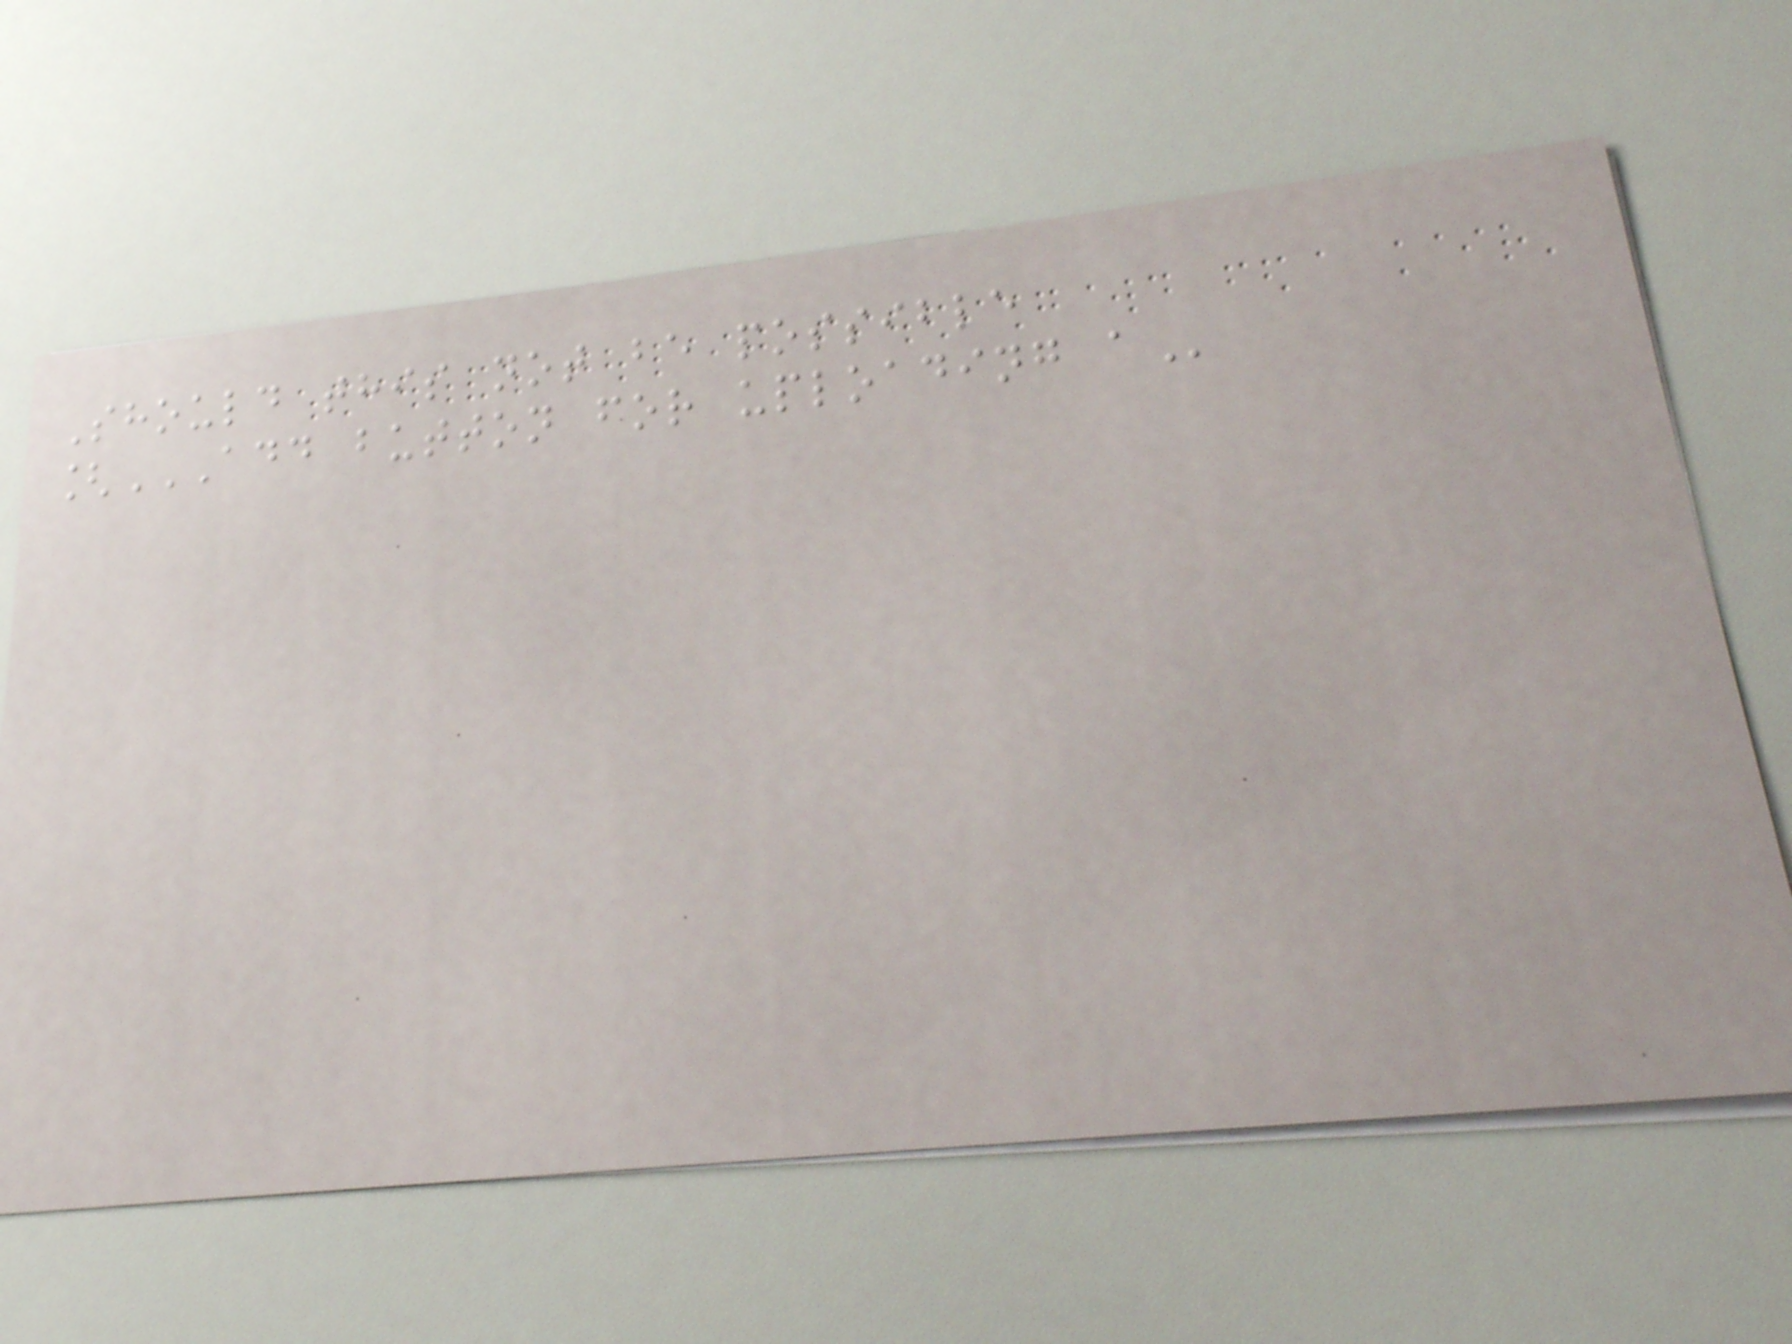Should this not be possible
[ADD BUTTON FOR UPLOADING A
